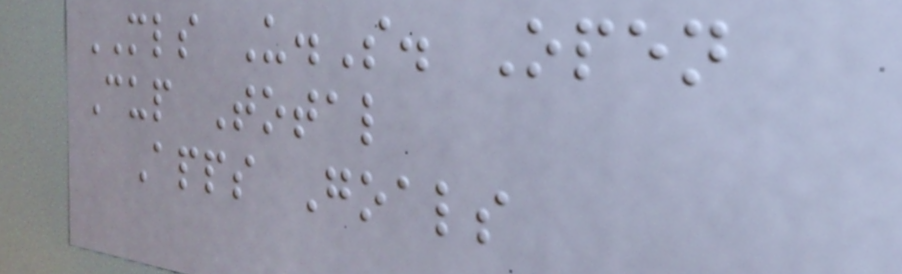MLS U.S. Open
Cup Total
Apps Goals
